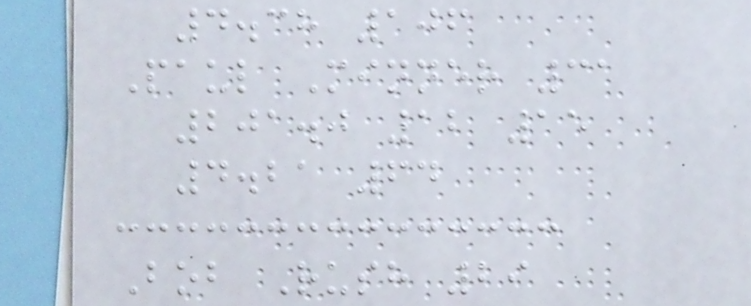4.38 106
Paul Minner 31
201.0 12 15
4.21 64
Bob Rush 29
